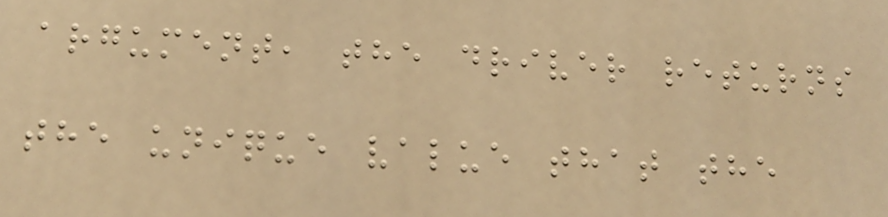argument, the driver returns
the unique value that the
